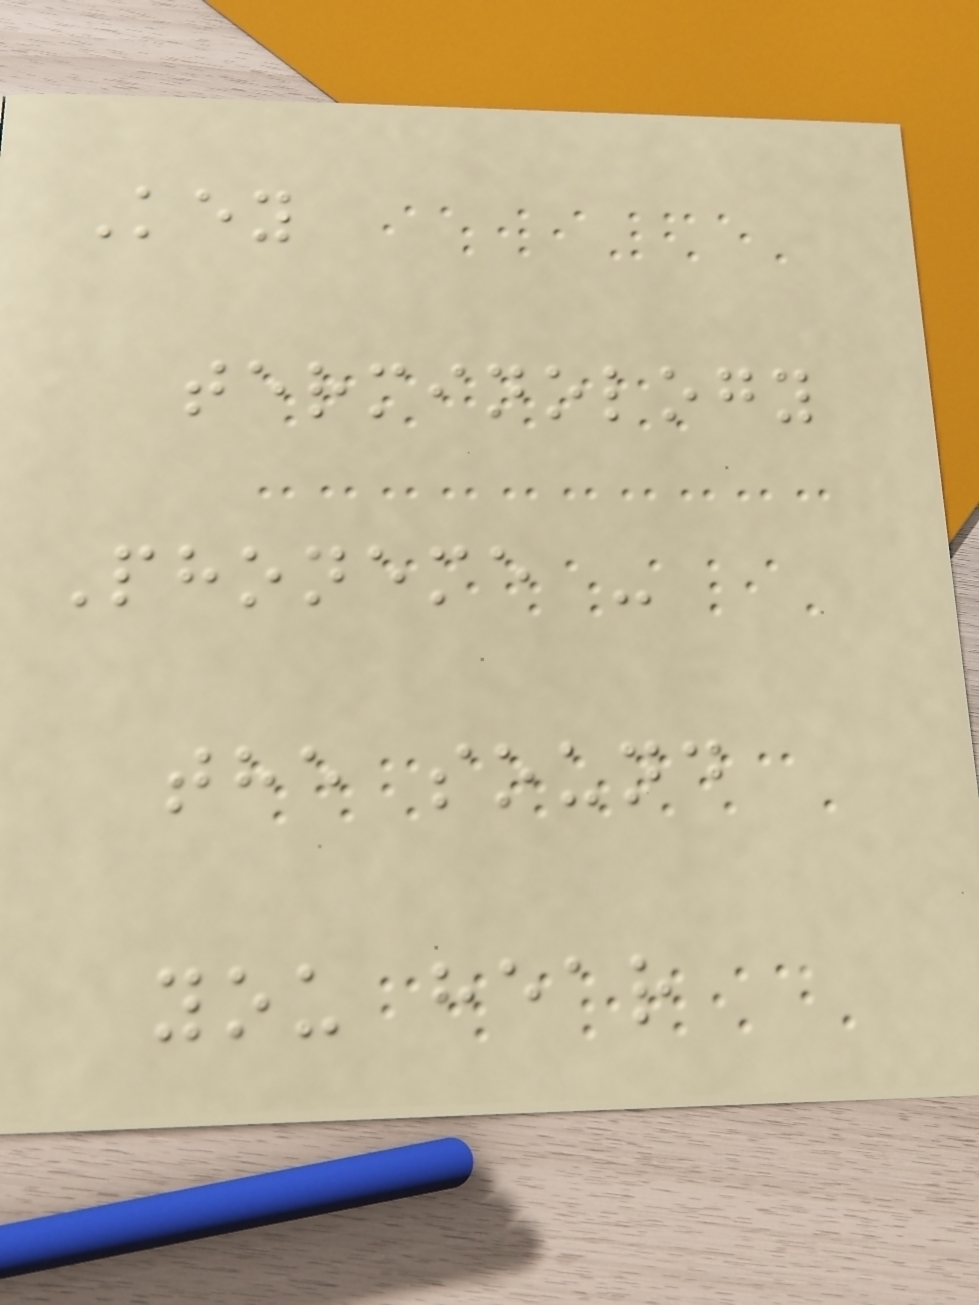Key
terminology
Phoneme -
the sound
you hear
